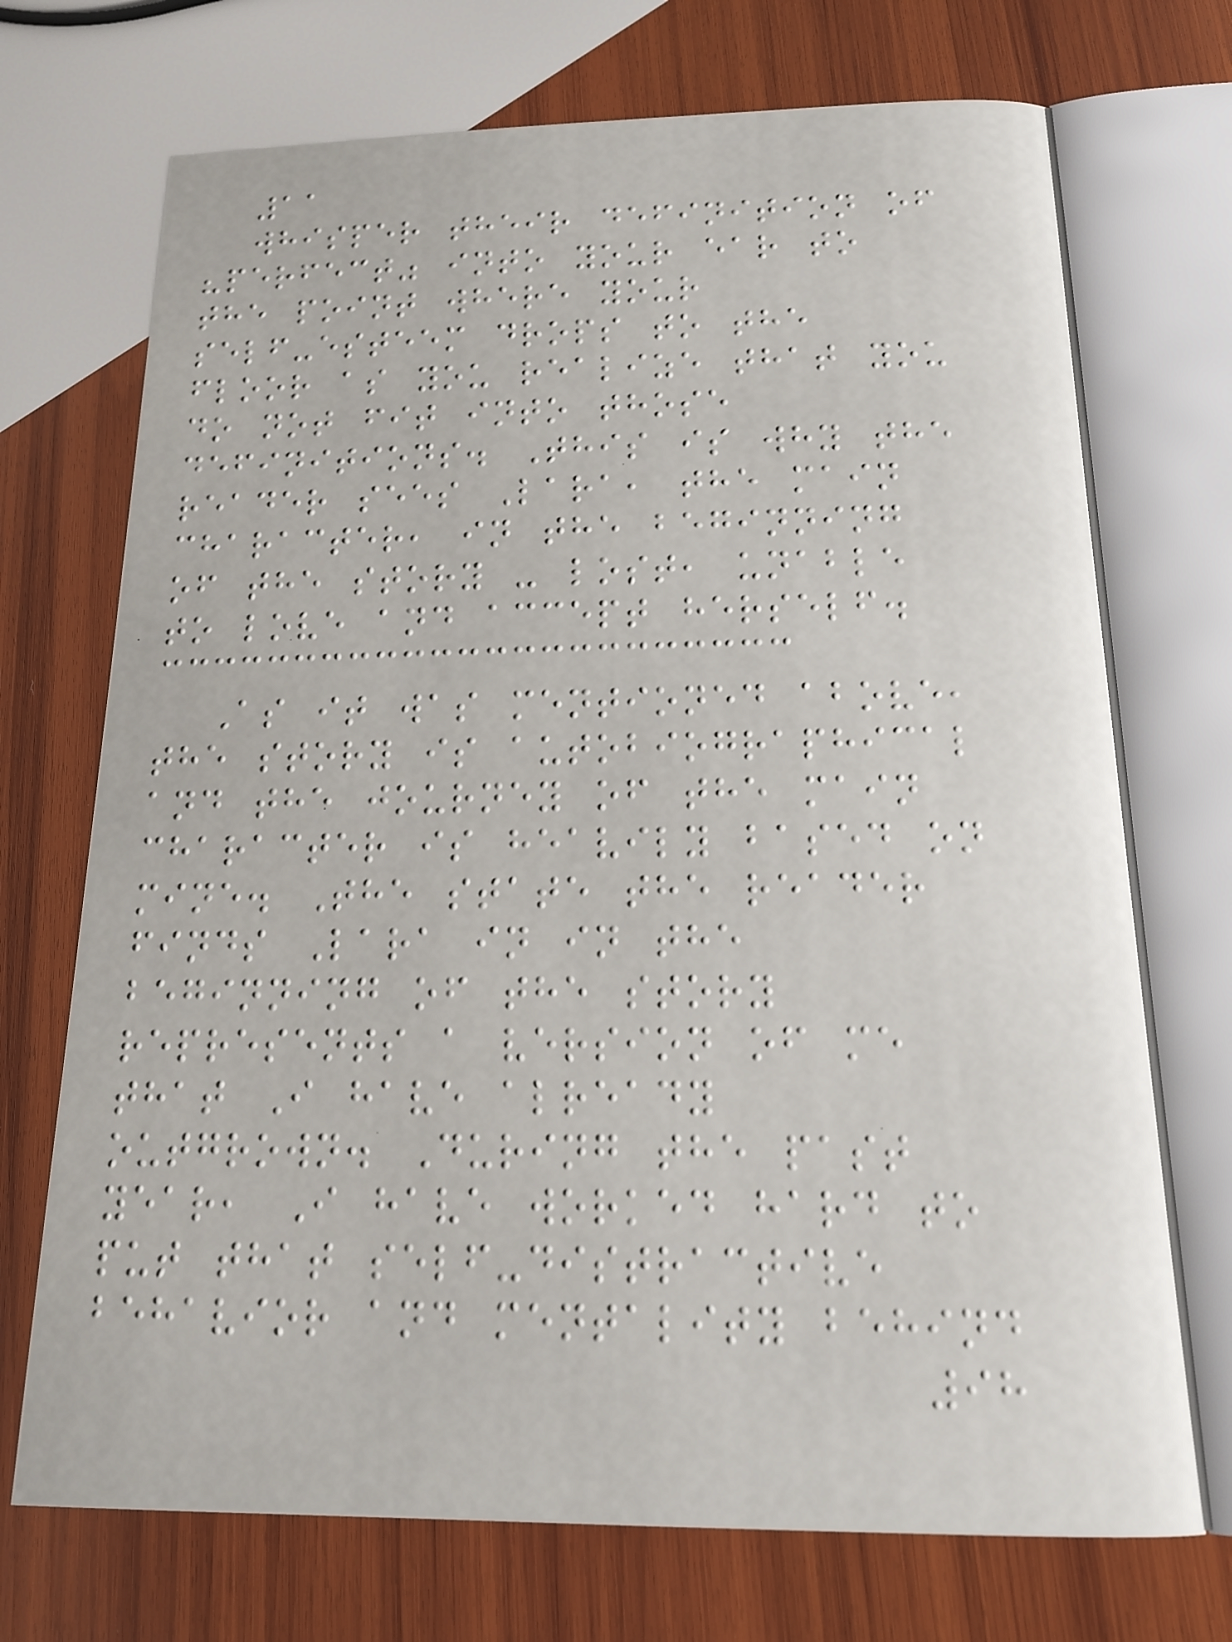11
whisper their definition of
"perfect" into your ear to
the point where your
self-esteem drops to the
floor as you realize that you
do not fit into those
definitions. This is why the
reader sees Lara, the main
character, in the beginning
of the story - lost, unable
to love and accept herself.
As it was mentioned above,
the story is autobiographical
and the journey of the main
character is heavily based on
mine. The state the reader
finds Lara in in the
beginning of the story
represents a version of me
that I have already
outgrown. During the past
year, I have worked hard to
put that self-distractive
behavior and mentality behind
98
